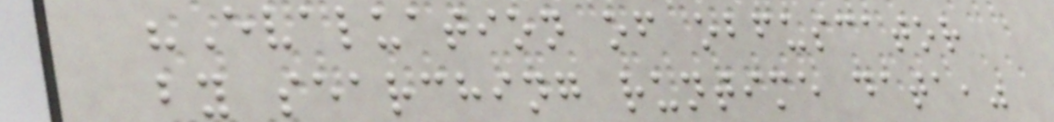"Evaluation of obfuscator
by searching runtime data,"
